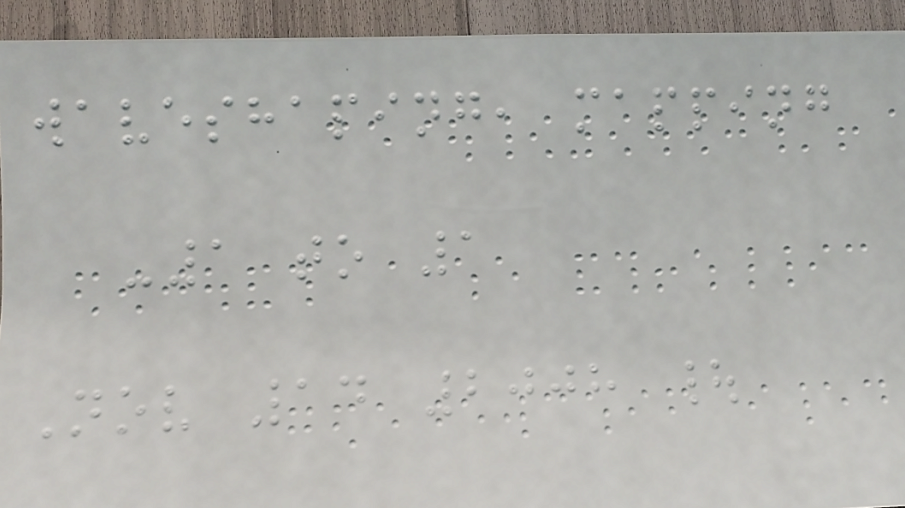waveshaping, mapping
-1 to 1
Nov 14 2008 |
